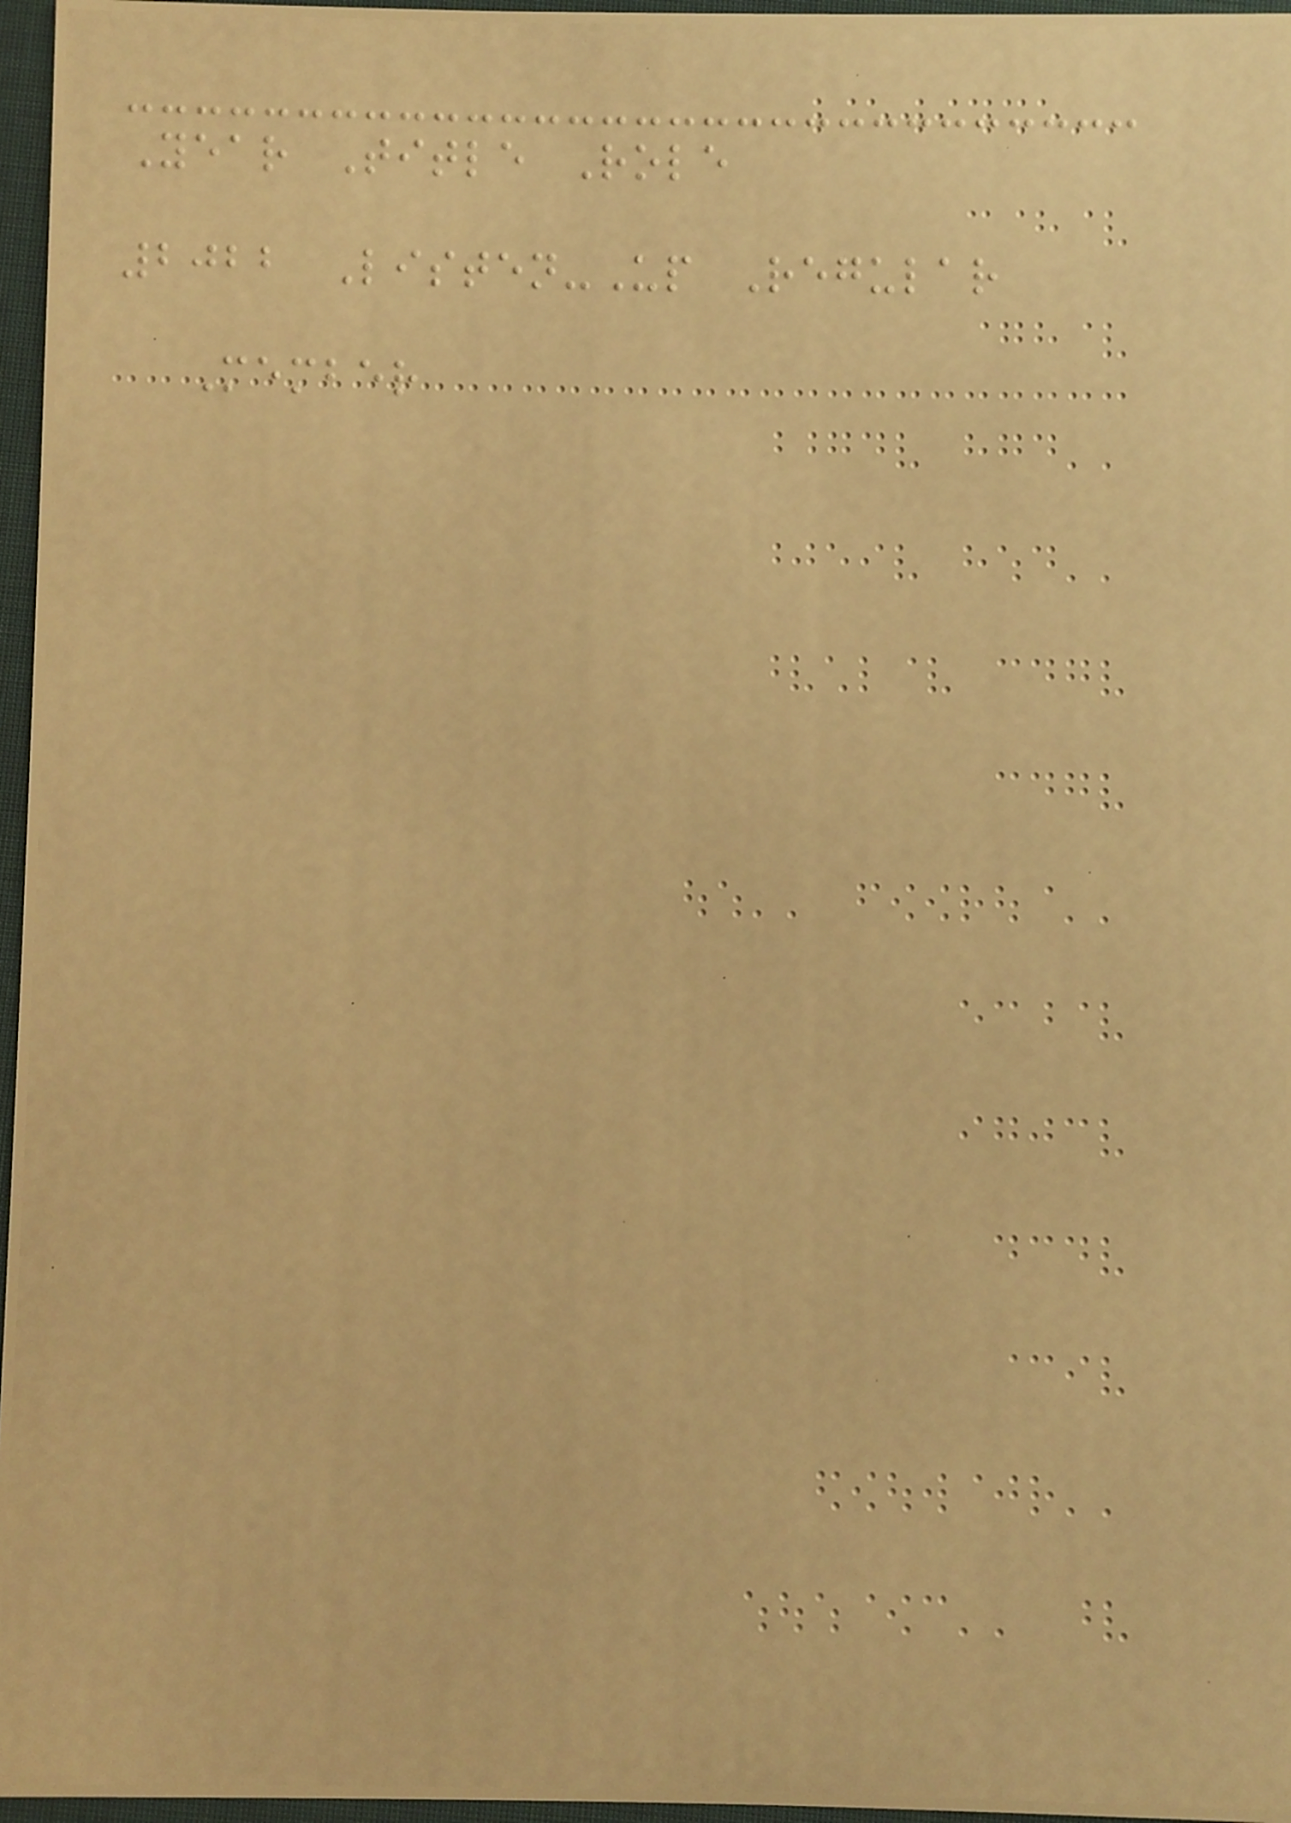Year Title Role
2022 Listen-Up Regular
Member
